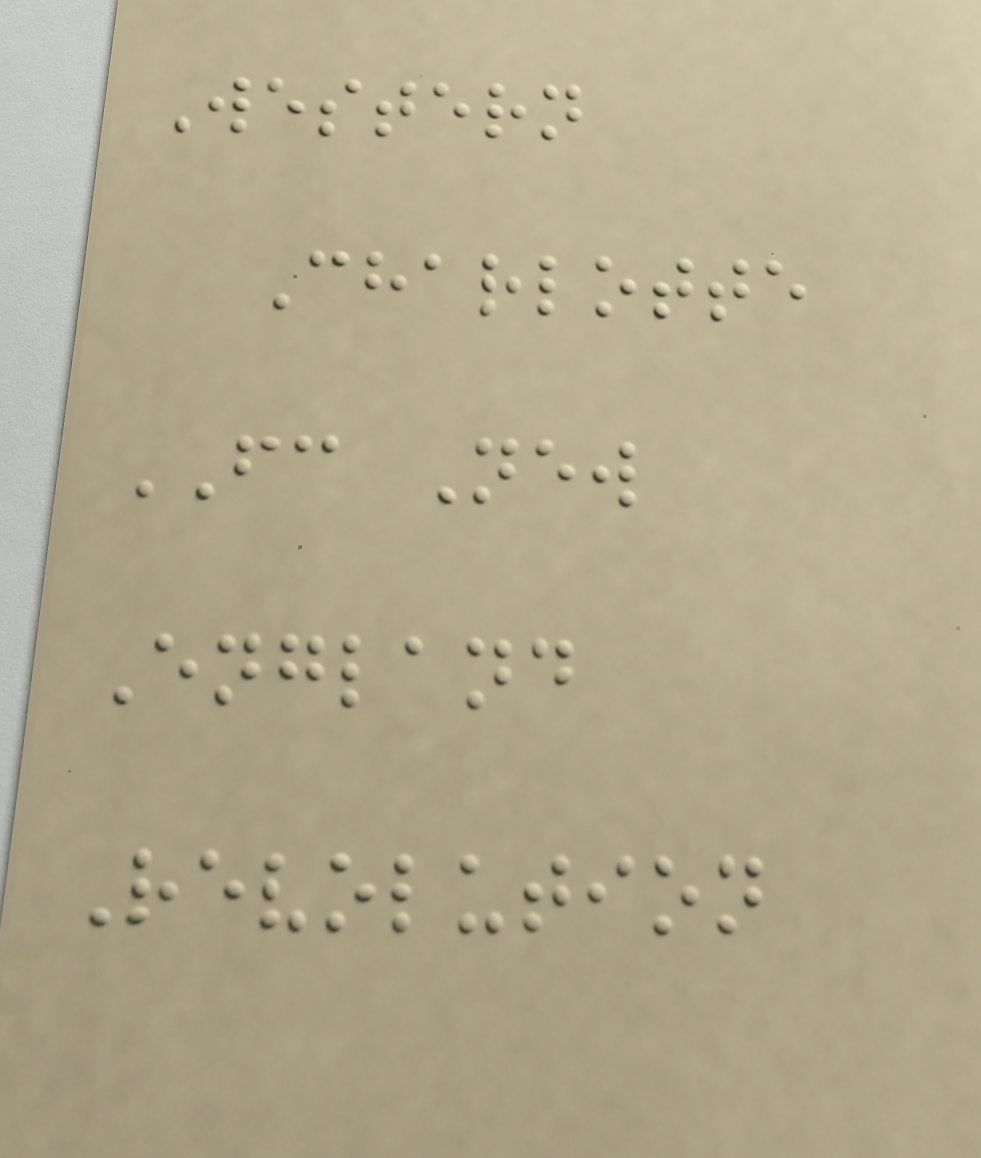Western
Charlotte
FC New
England
Revolution
